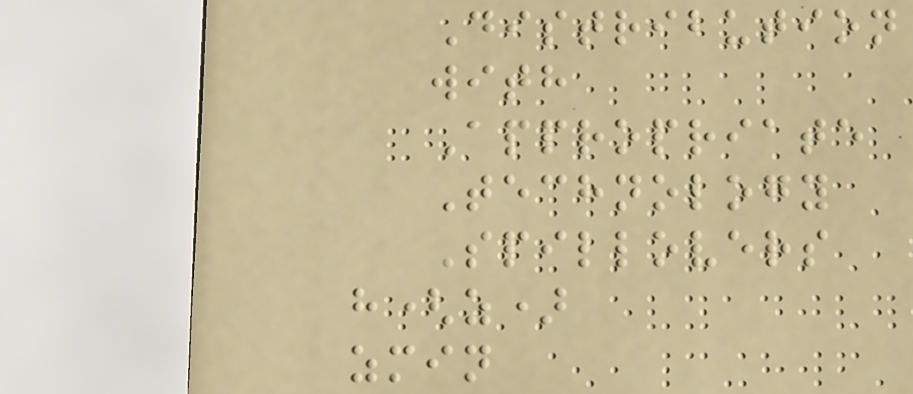Distribution
with
Appropriate
Technology
Spillovers
h(z)
zmin
